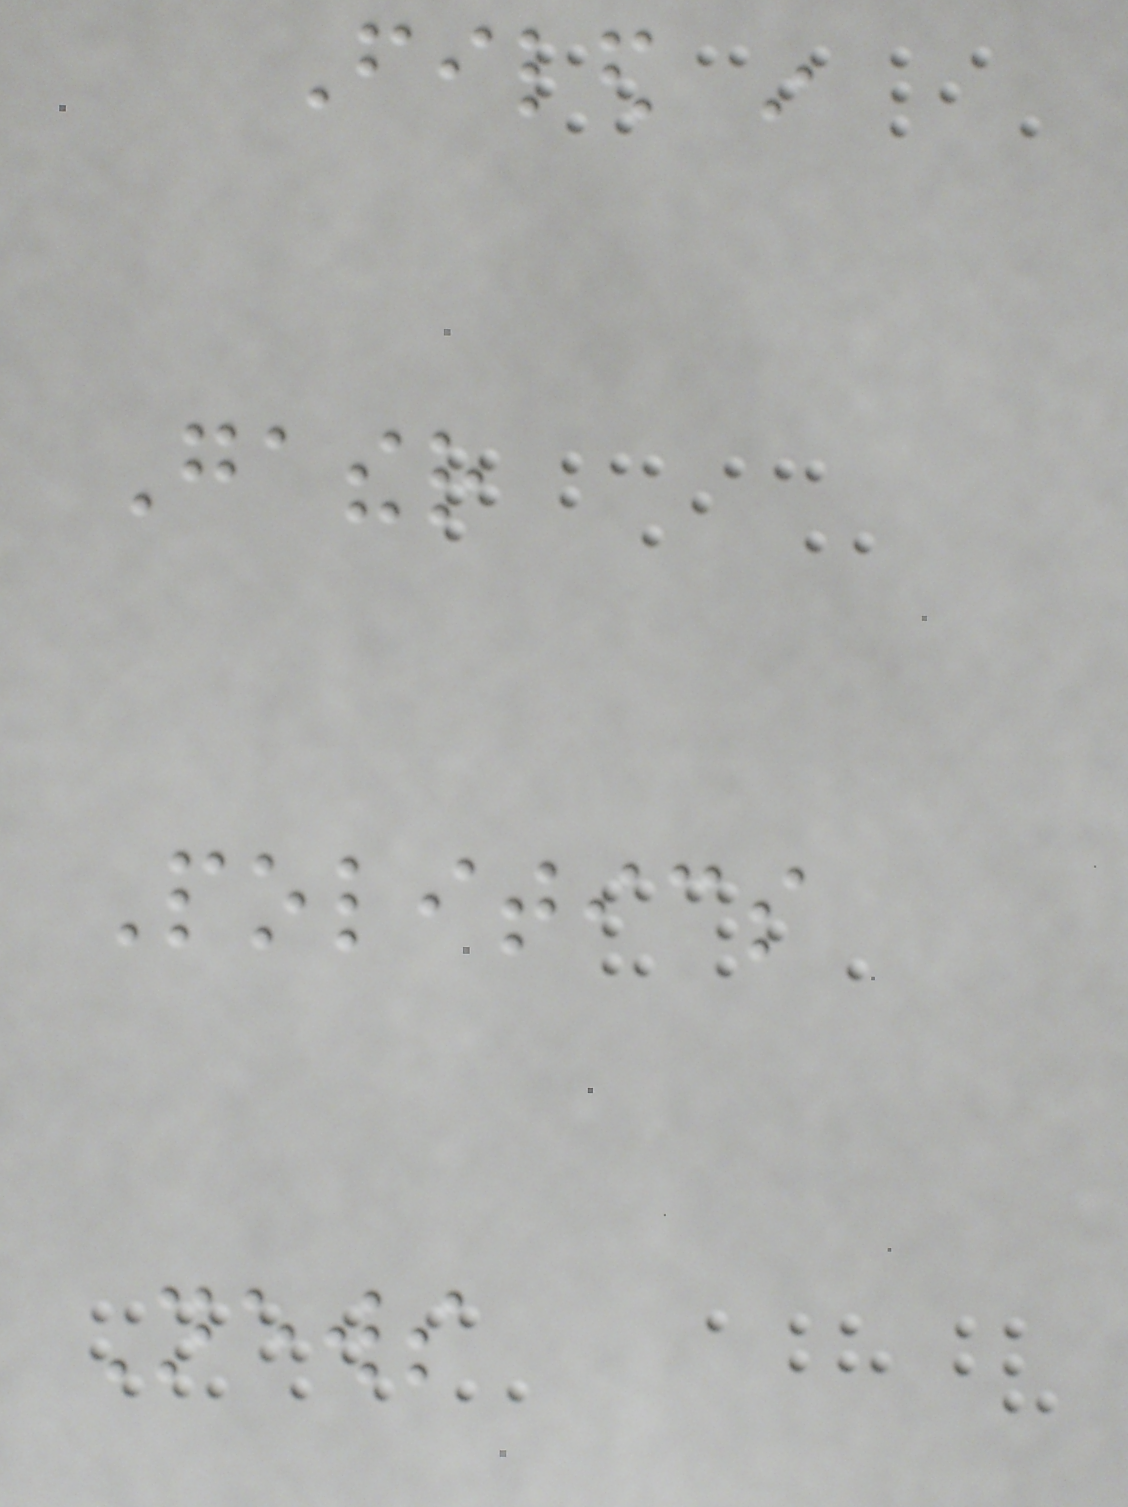Filed in
Gather
Politics
News
